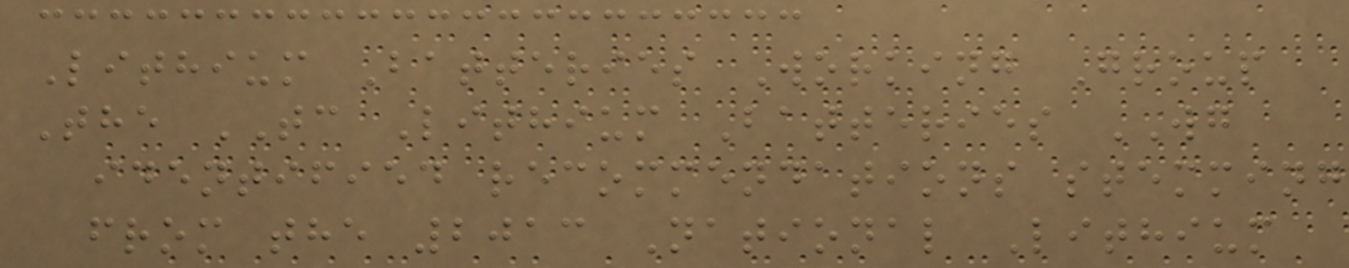Lithium Batteries Working Group
The TC Lithium Batteries WG
identified recommendations stemming
from the 2013 National Lithium
